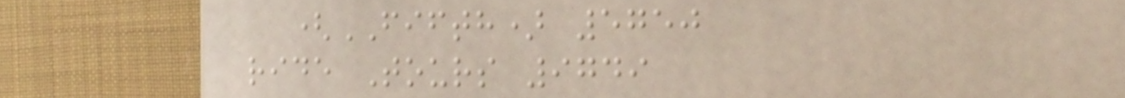(FIFTH) 5750
ride Tours 9749
